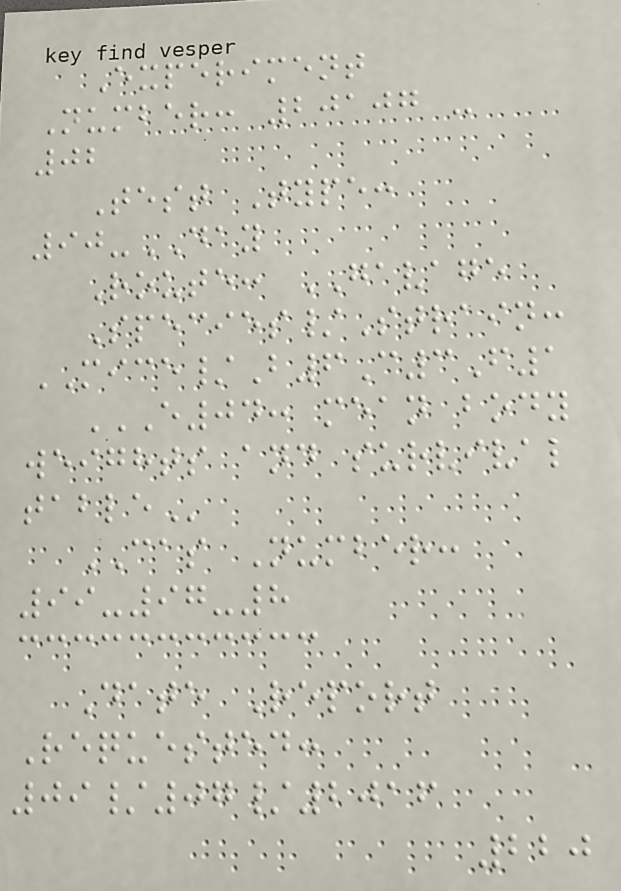Experiment
Number: 20107 -
02
Test Type:
90-DAY
Route: GAVAGE
Species/Strain:
MICE/B6C3F1
E04: MEAN BODY
WEIGHTS AND SURVIVAL
TABLE
CAS Number:
99-97-8
Date Report
Requested:
09/07/2016
220
